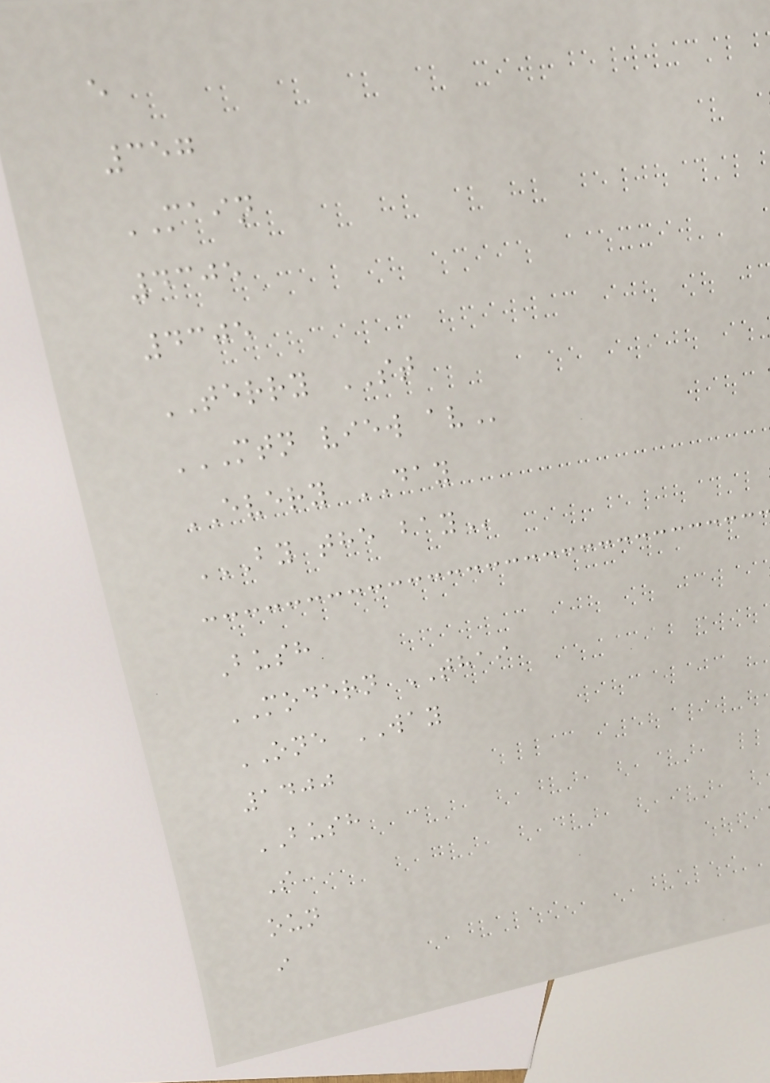e
357
MAIN
4305
4305
TERRY ST
MTN VIEW AV
EVERY DAY
BY THE BAY
Bush
MODERN THAI
ONE WAY
1400
BUSH
S
oun
i
